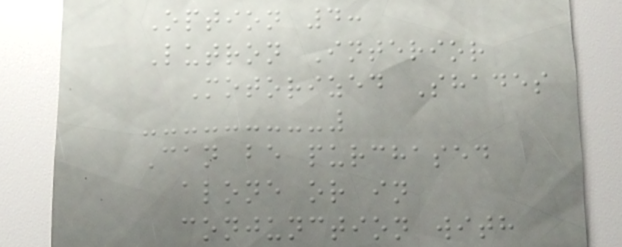Option 4:
Lutron Interior
Motorized Shades
Can be purchased
alone or in
conjunction with
